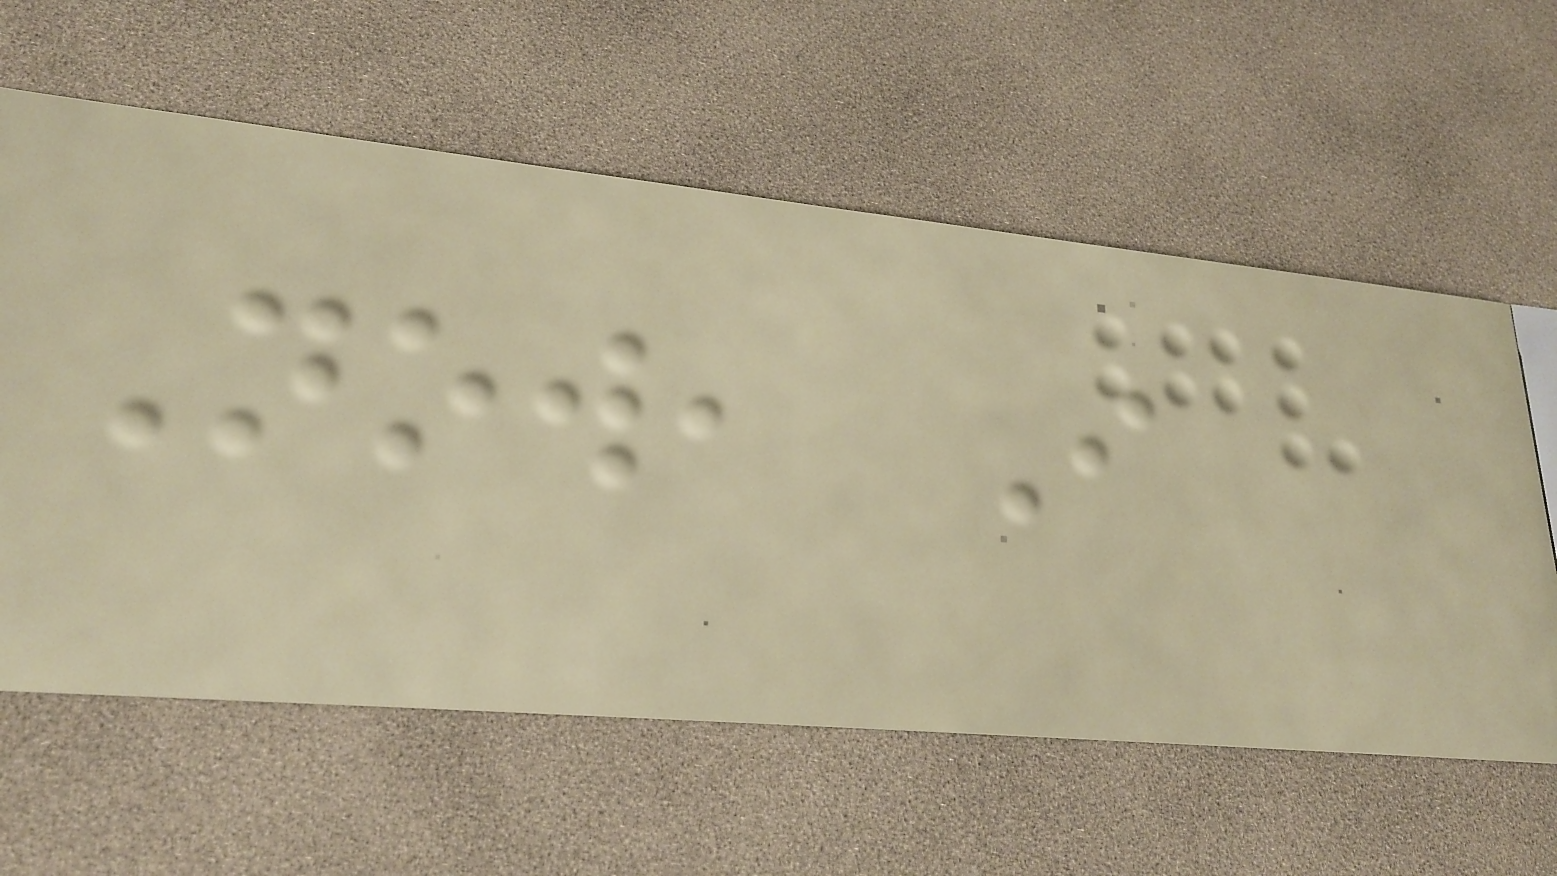Now, I
